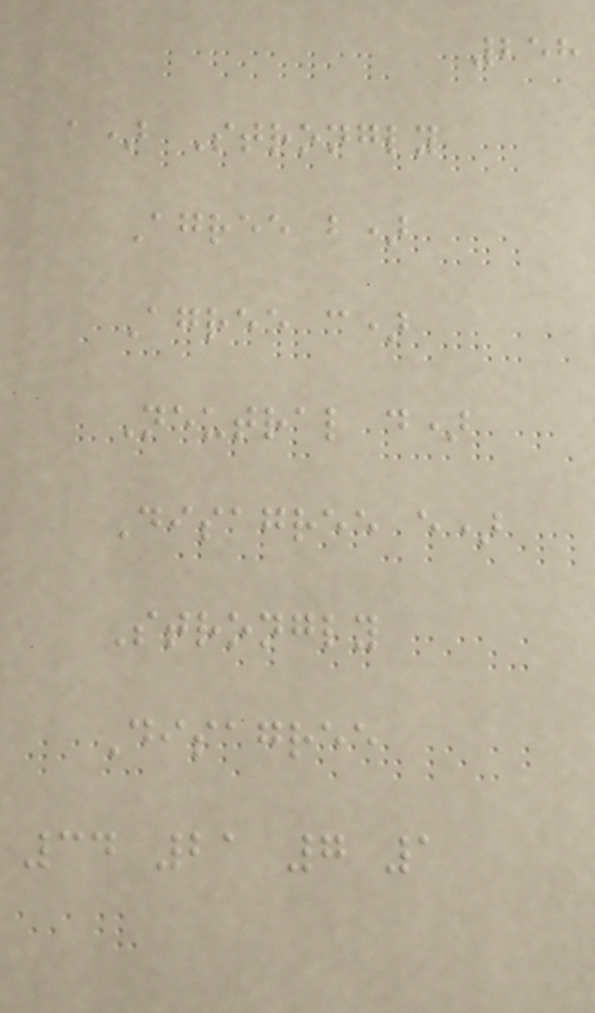258
a) Strongly
Agree b)
Agree c)
Neutral d)
Disagree e)
Strongly
Disagree
34 21 7 1
